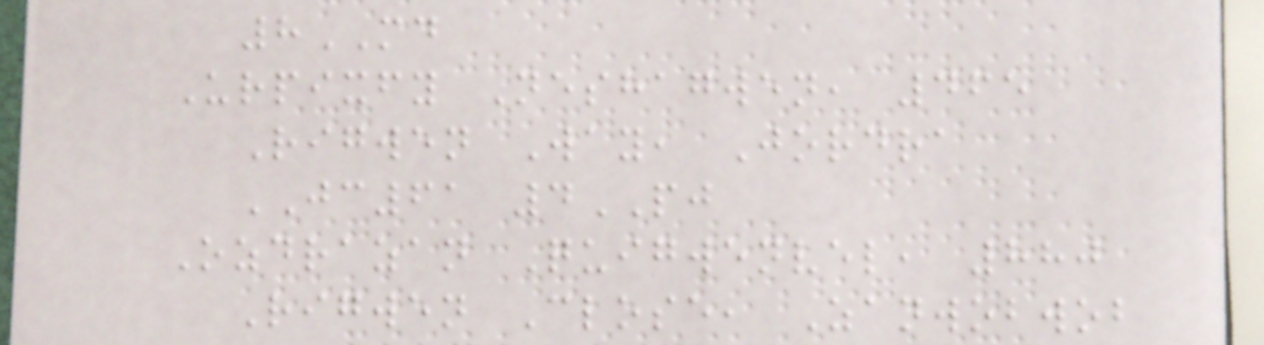8MD
Urpixfy Neshagwen, 465
Rigwen Way, Jordra
JC61 4PJ
Ozdrazan Quigwenvel, 880
Rigwen Close, Zanwobwob
